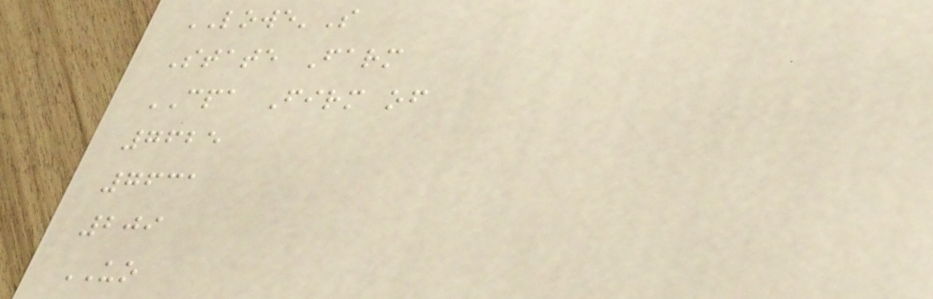LOWE'S
State Farm
CPA Firm of
7625
7631
209
UO
